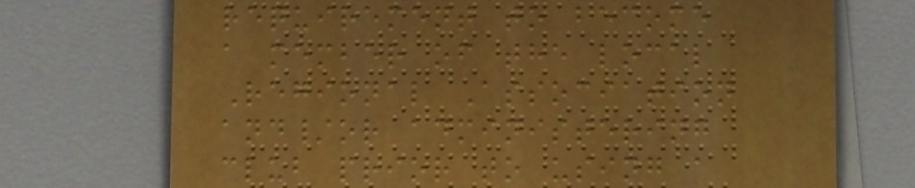requirement to become
a member of the local
Regional Association
and/or administering
club prior to using a
